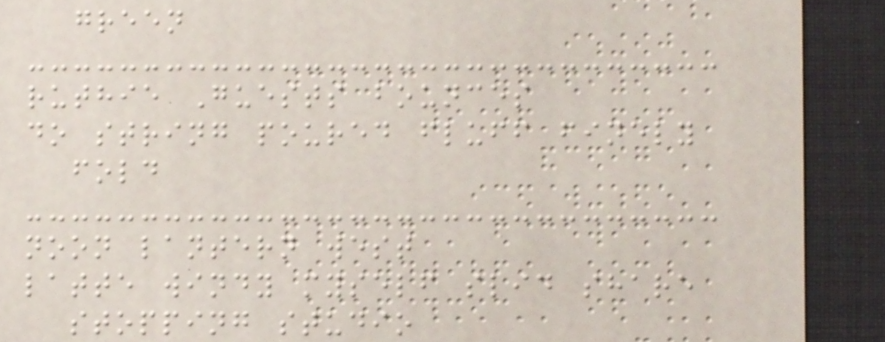green
ruthie Guests bounces
do string poured fluff finely
fold
noon lantern west
latte windy myself slid share
stopping studio
